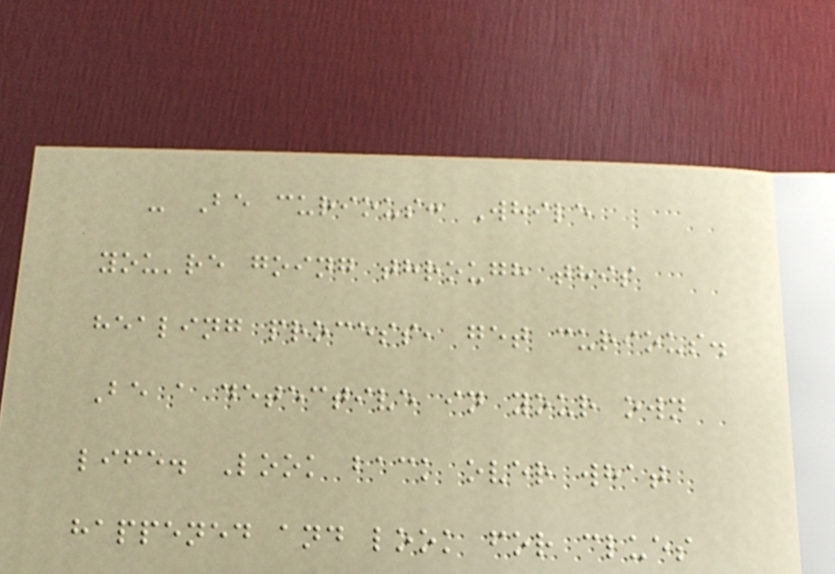- Be curious: While
you're going through this
healing process, get curious.
Be a detective in your own
life. Look back over what
happened and look for clues
